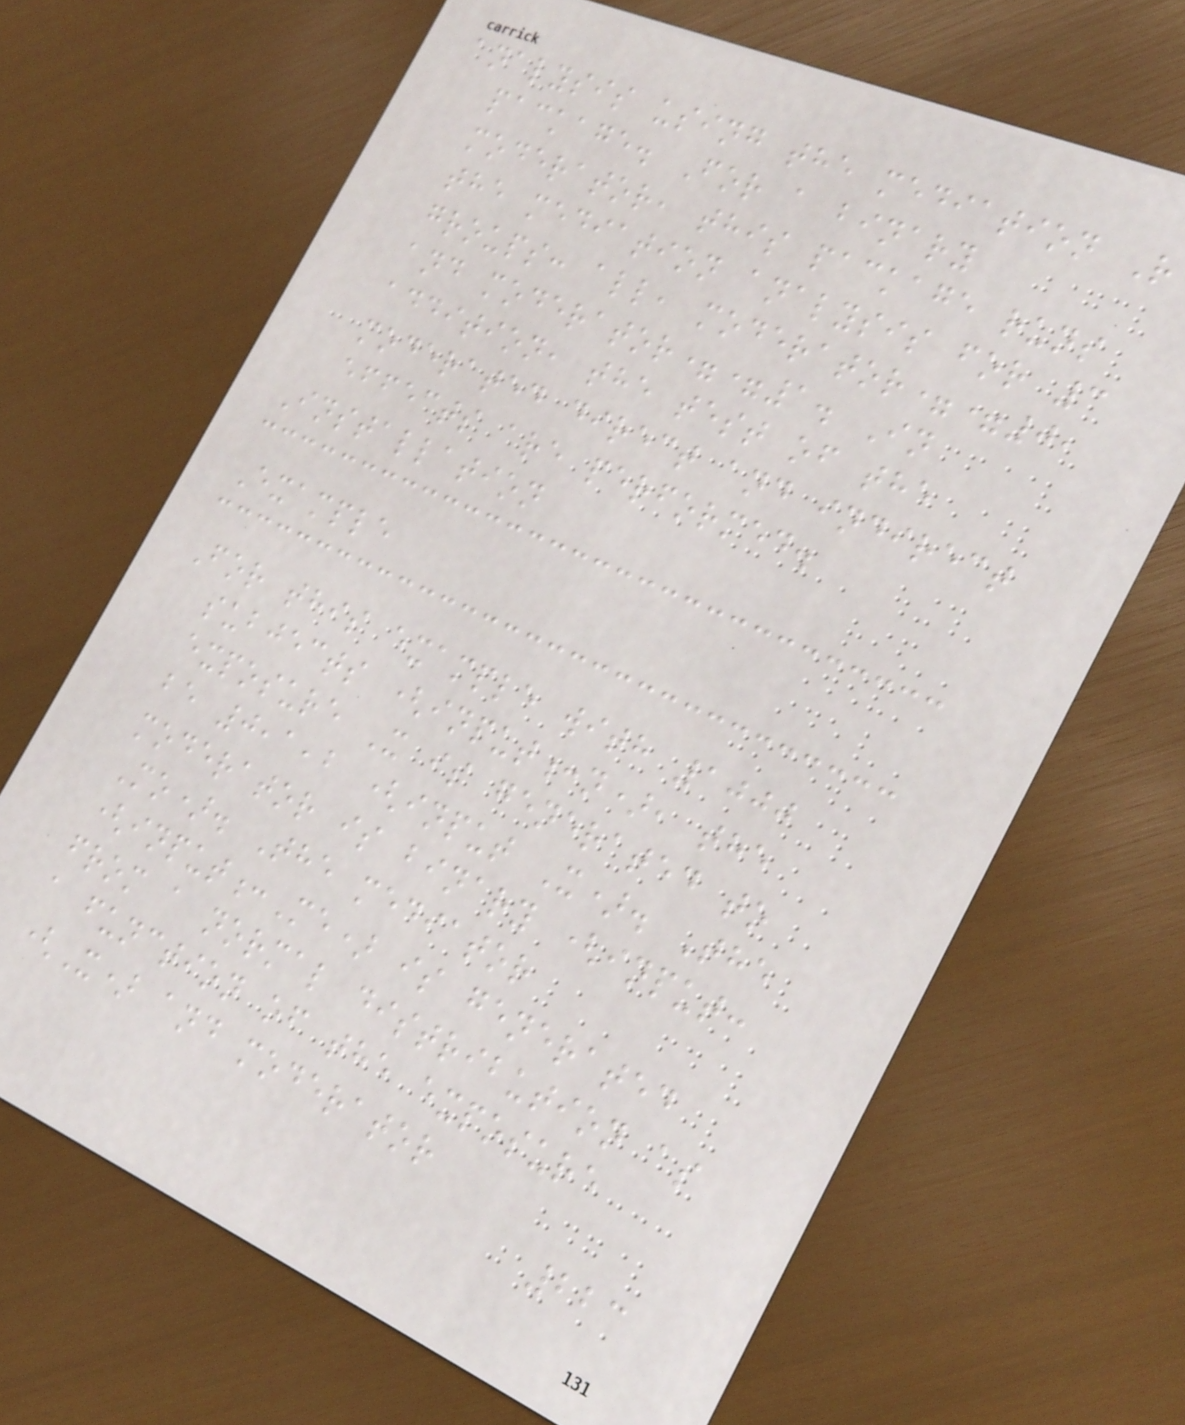analysis using the mediation R
package. For a binary
moderator, this package runs
the mediation analysis for 3
groups: all, moderator==0,
and moderator==1. In
addition, the test of the
moderated direct and indirect
effects are performed.
Installation
Example
For this example with 1000
subjects (input:n), the
exposure X is generated to
be 0,1,2 (input X). The
moderator is binary (input:
Mo). The mediator
(input:Me) is generated
from a normal distribution as
a function of the exposure
(X) and moderator
223
